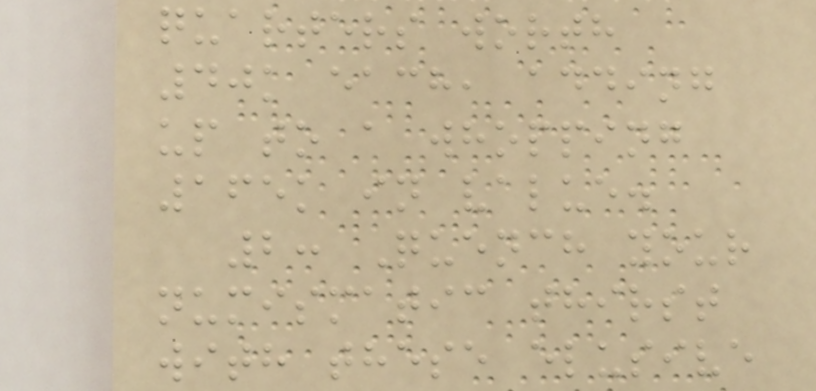quarters worth
40k each, adding
up to a whopping
165k in value.
2: Quench your
numismatic thirst
with these elusive
